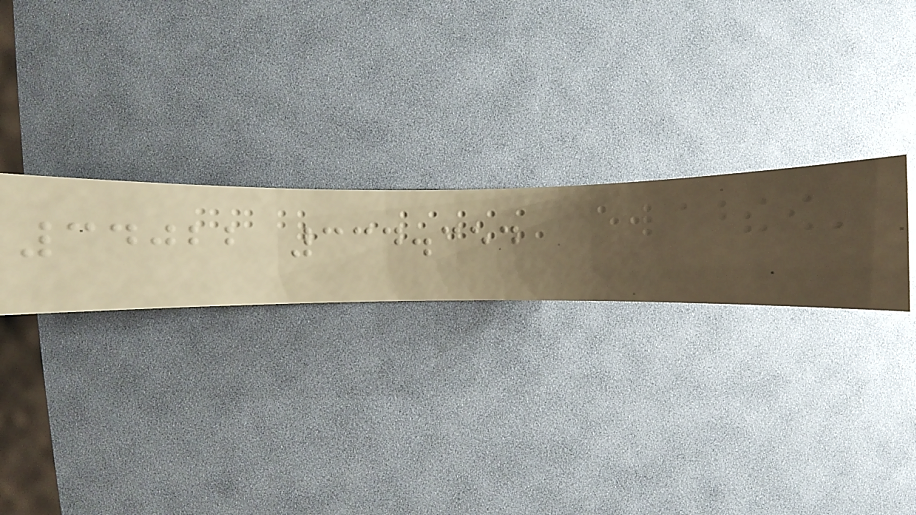34022 334.354
